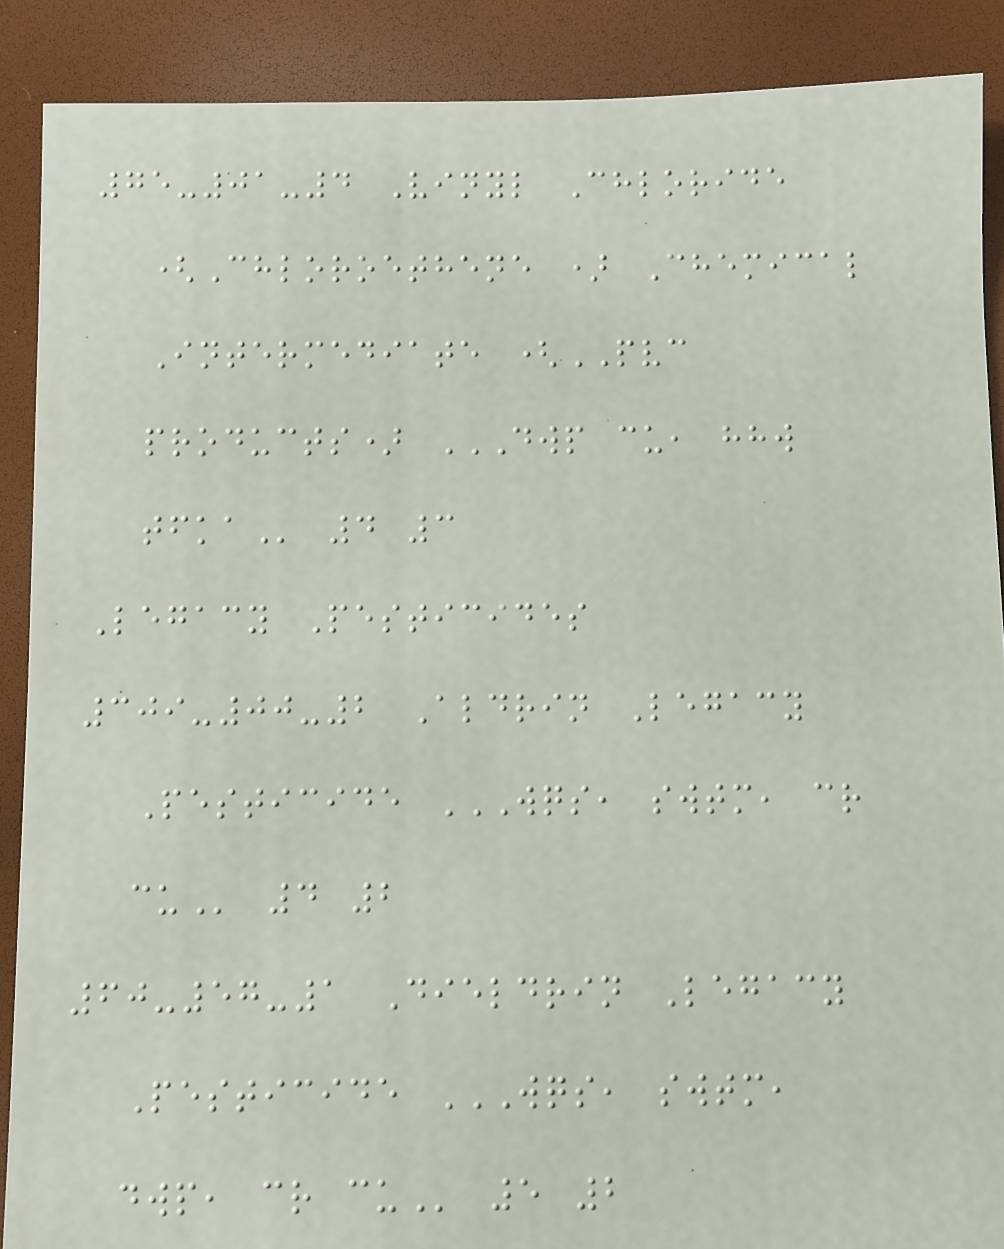75-01-4 Vinyl Chloride
(Chloroethene ) Chemical
Intermediate (PVC
products) DWP CU, HHW
TFKA 4 3
Legacy Pesticides
309-00-2 Aldrin Legacy
Pesticide WQS, SWTM, CR
CU 4 2
60-57-1 Dieldrin Legacy
Pesticide WQS, SWTM,
DWP, CR CU 5 2
